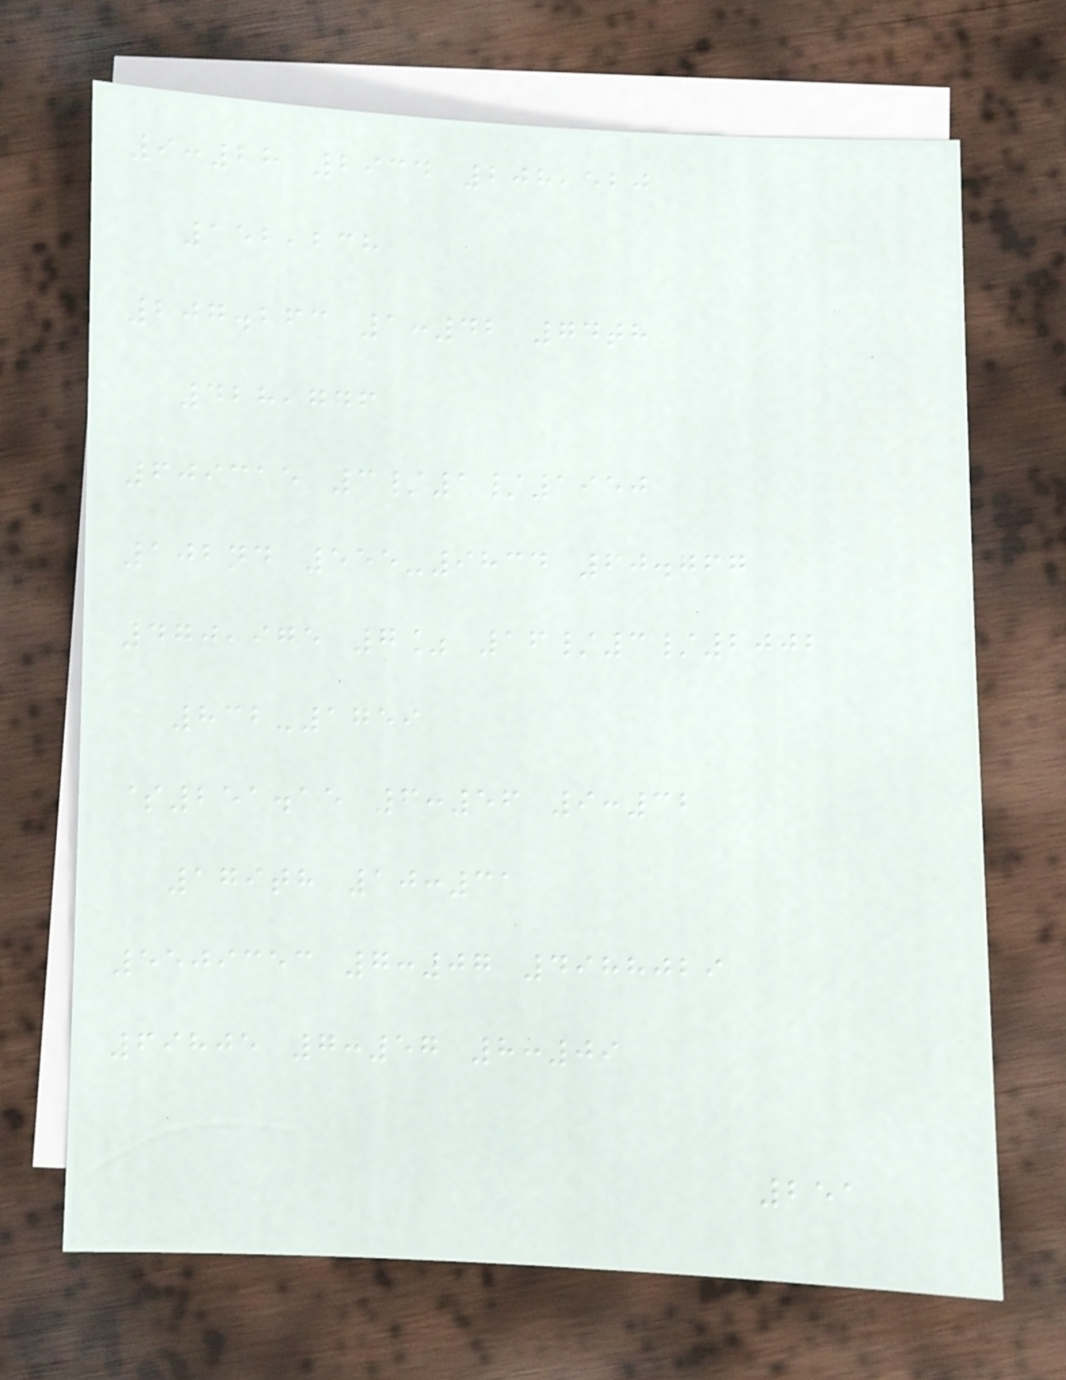9:28 2934 208,520
152,238
207.263 1:42 74th
428,776
609315 3/1/1950
102nd 555-9834 60.767
470,975 7% 16/3/2002
832-1759
$251.15 6:56 9:32
179th 10:31
5509353 7:07 4988029
69805 7:57 8:09
251
